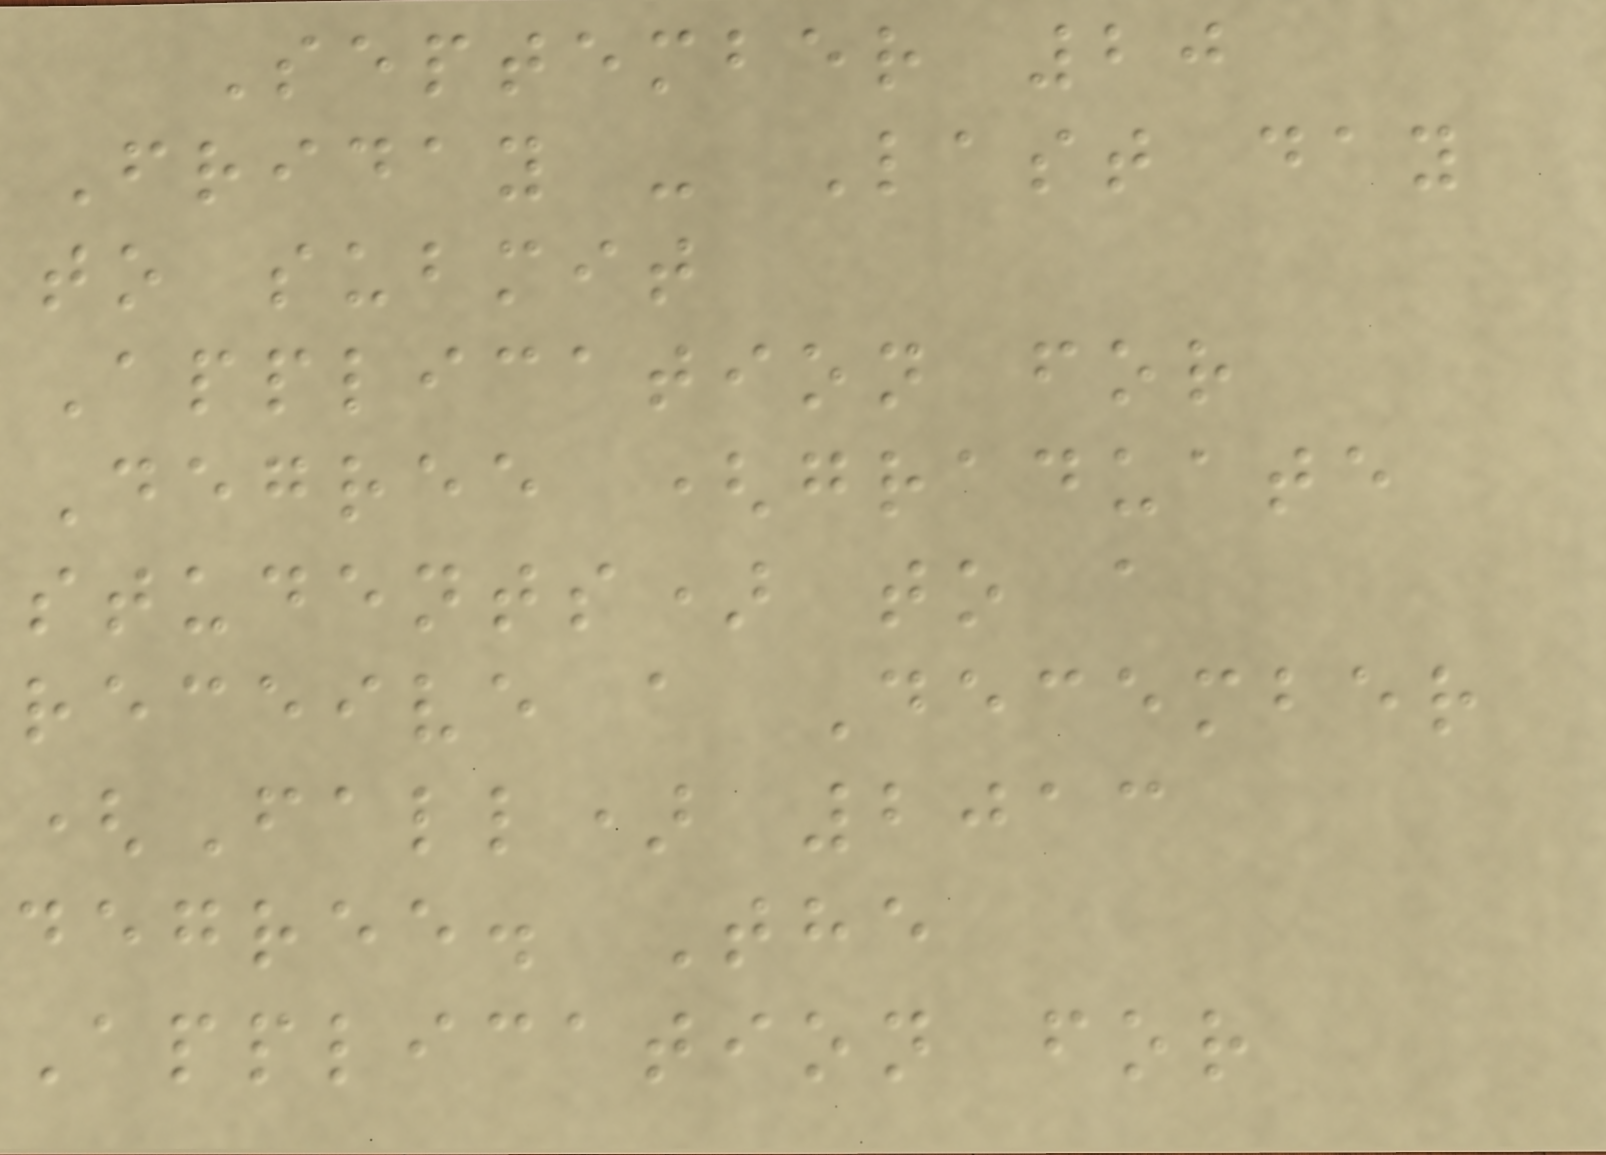September 20
Friday - Last day
to submit
Application for
Degree (graduate
students) to a
receive a December
(Fall) 2013
degree. The
Application for
